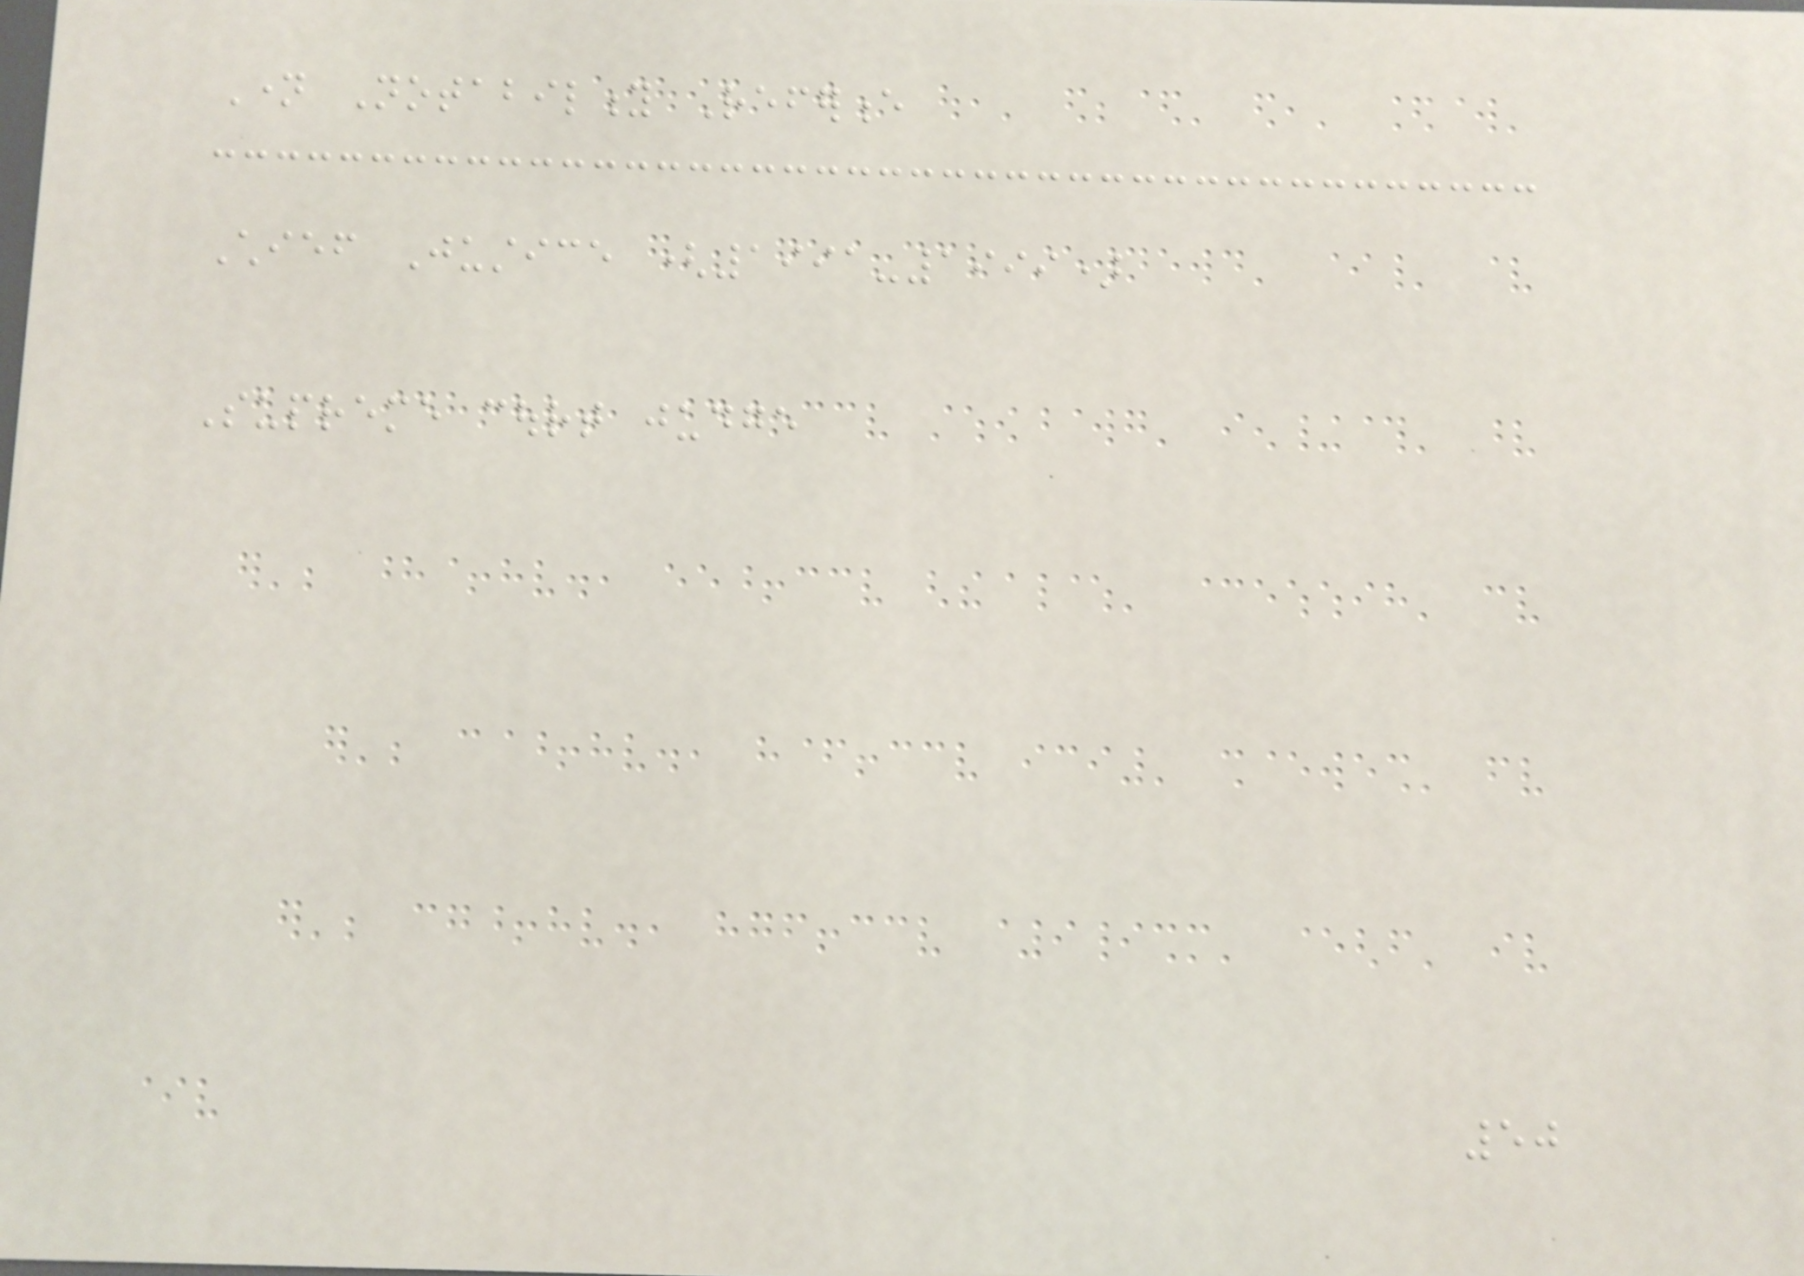Name Notability Reference
Chief Justice (1991-1999)
Supreme court judge
50
